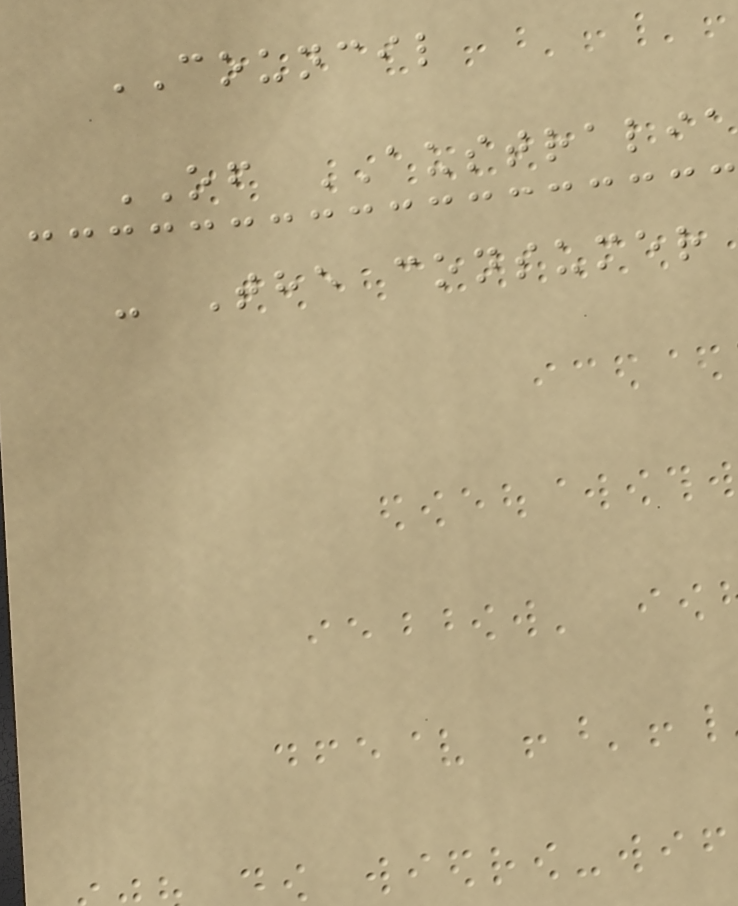COUNCIL
OF AUSTRALIA
- The consumer
